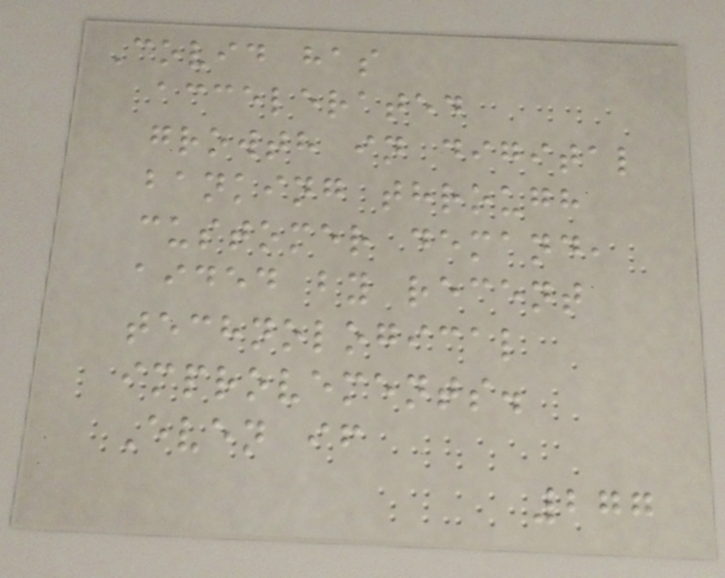Covid has
accelerated
growth in digital
banking through
customer demand,
aided by recent
technological
improvements.
Even if
277
